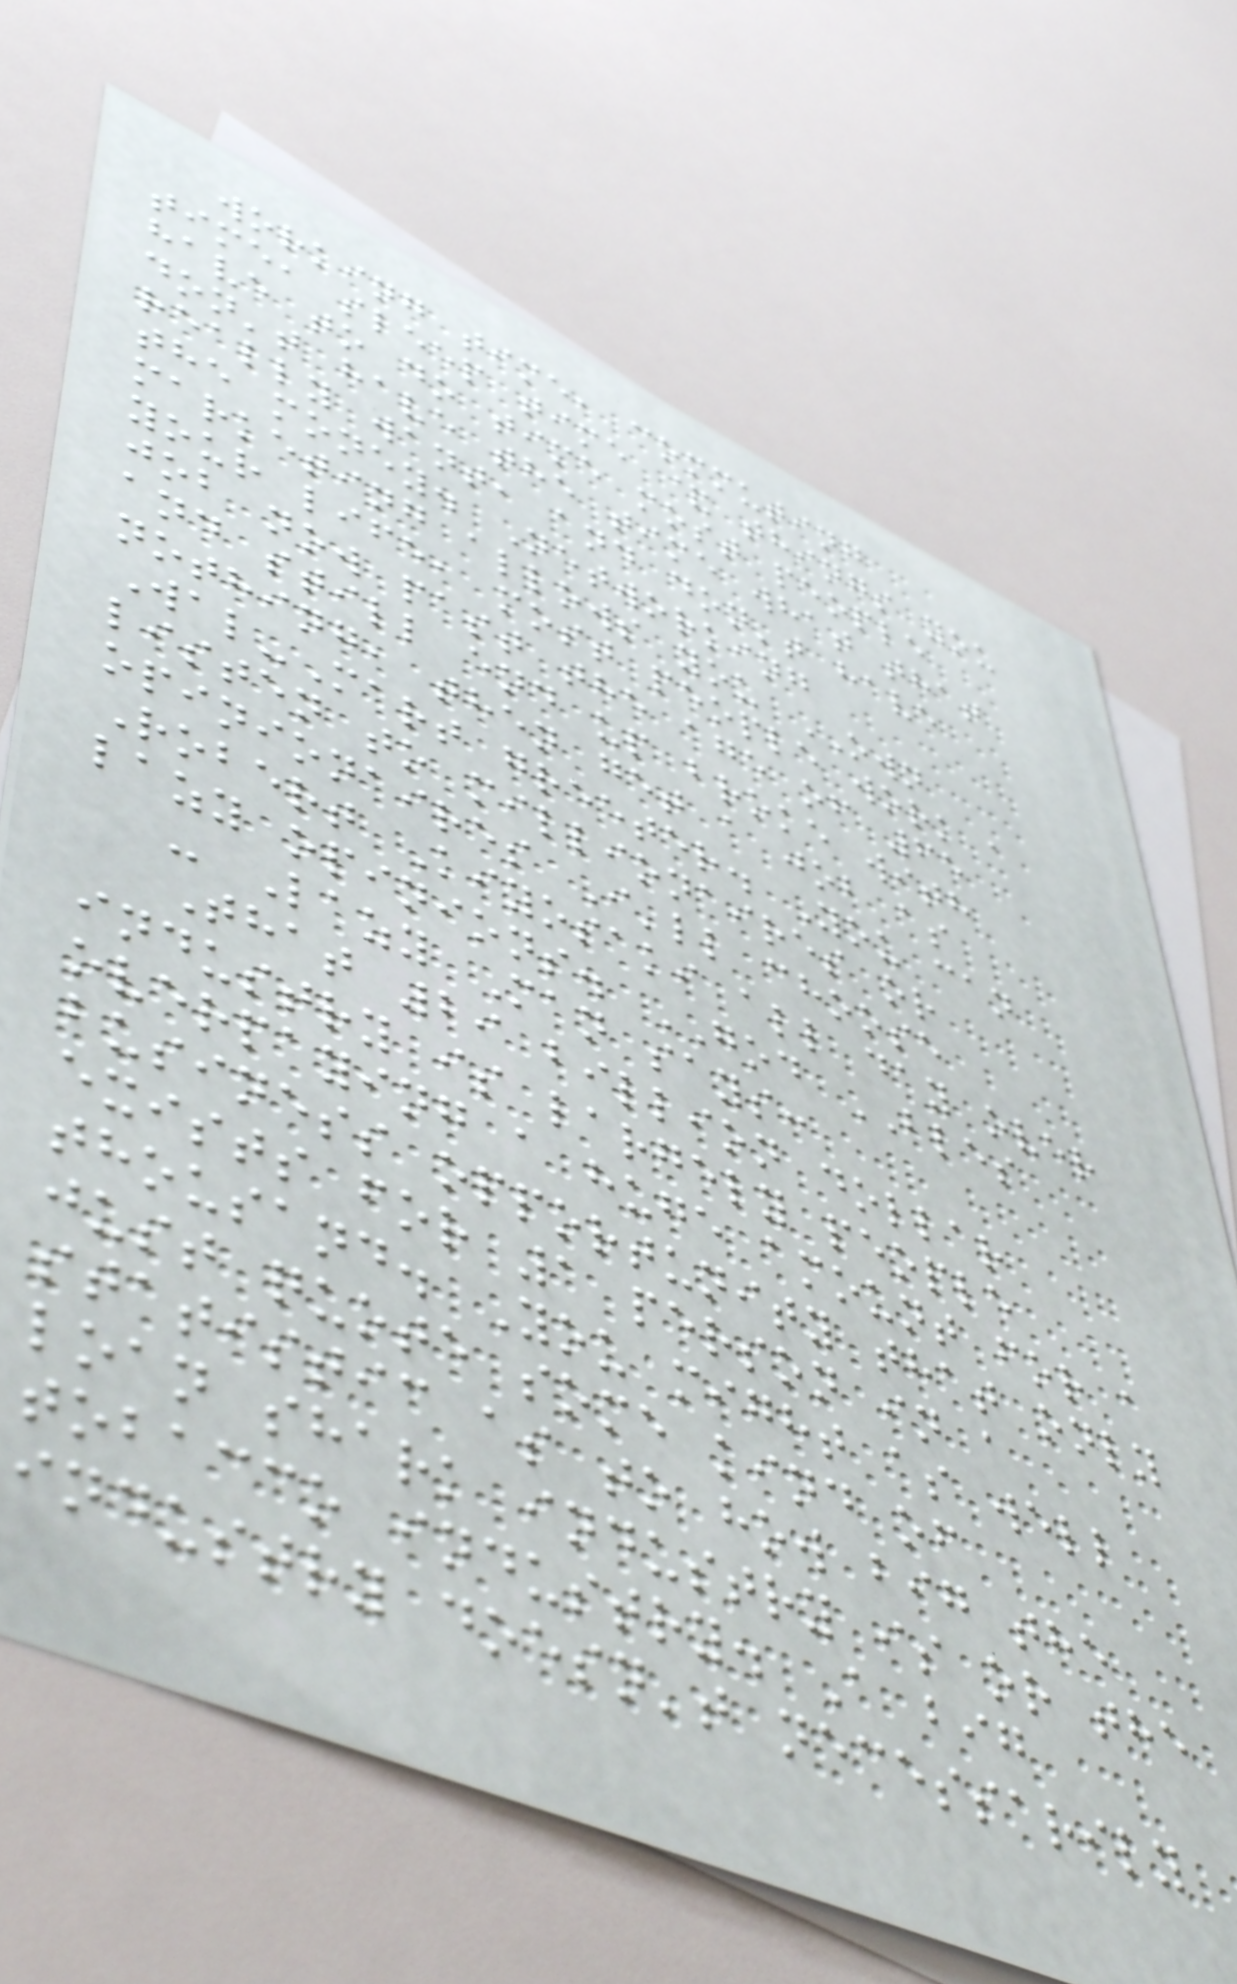working time, commuting
time, sleep time & things you
have to do time most people
don't have the time what that
really want, and don't have
the money. Networking
marketing allows you OWN
your life, most people work a
job now past the age of 65
and still end up broke with
nothing, then get a job as
Wal-Mart greeter. You can
listen to millionaires or
opinionaires I'll choose
Robert Kiyosaki all day over
lazy opinions. GOD BLES
- Lazy Man says:
That 29 billion dollar
industry is largely people
overpaying a huge amount for a
business opportunity that only
exists for 1 person in a
thousand. You might as well
just quote some kind of
statistic as to how big the
loan shark industry is or the
tobacco industry. A big
industry doesn't necessarily
